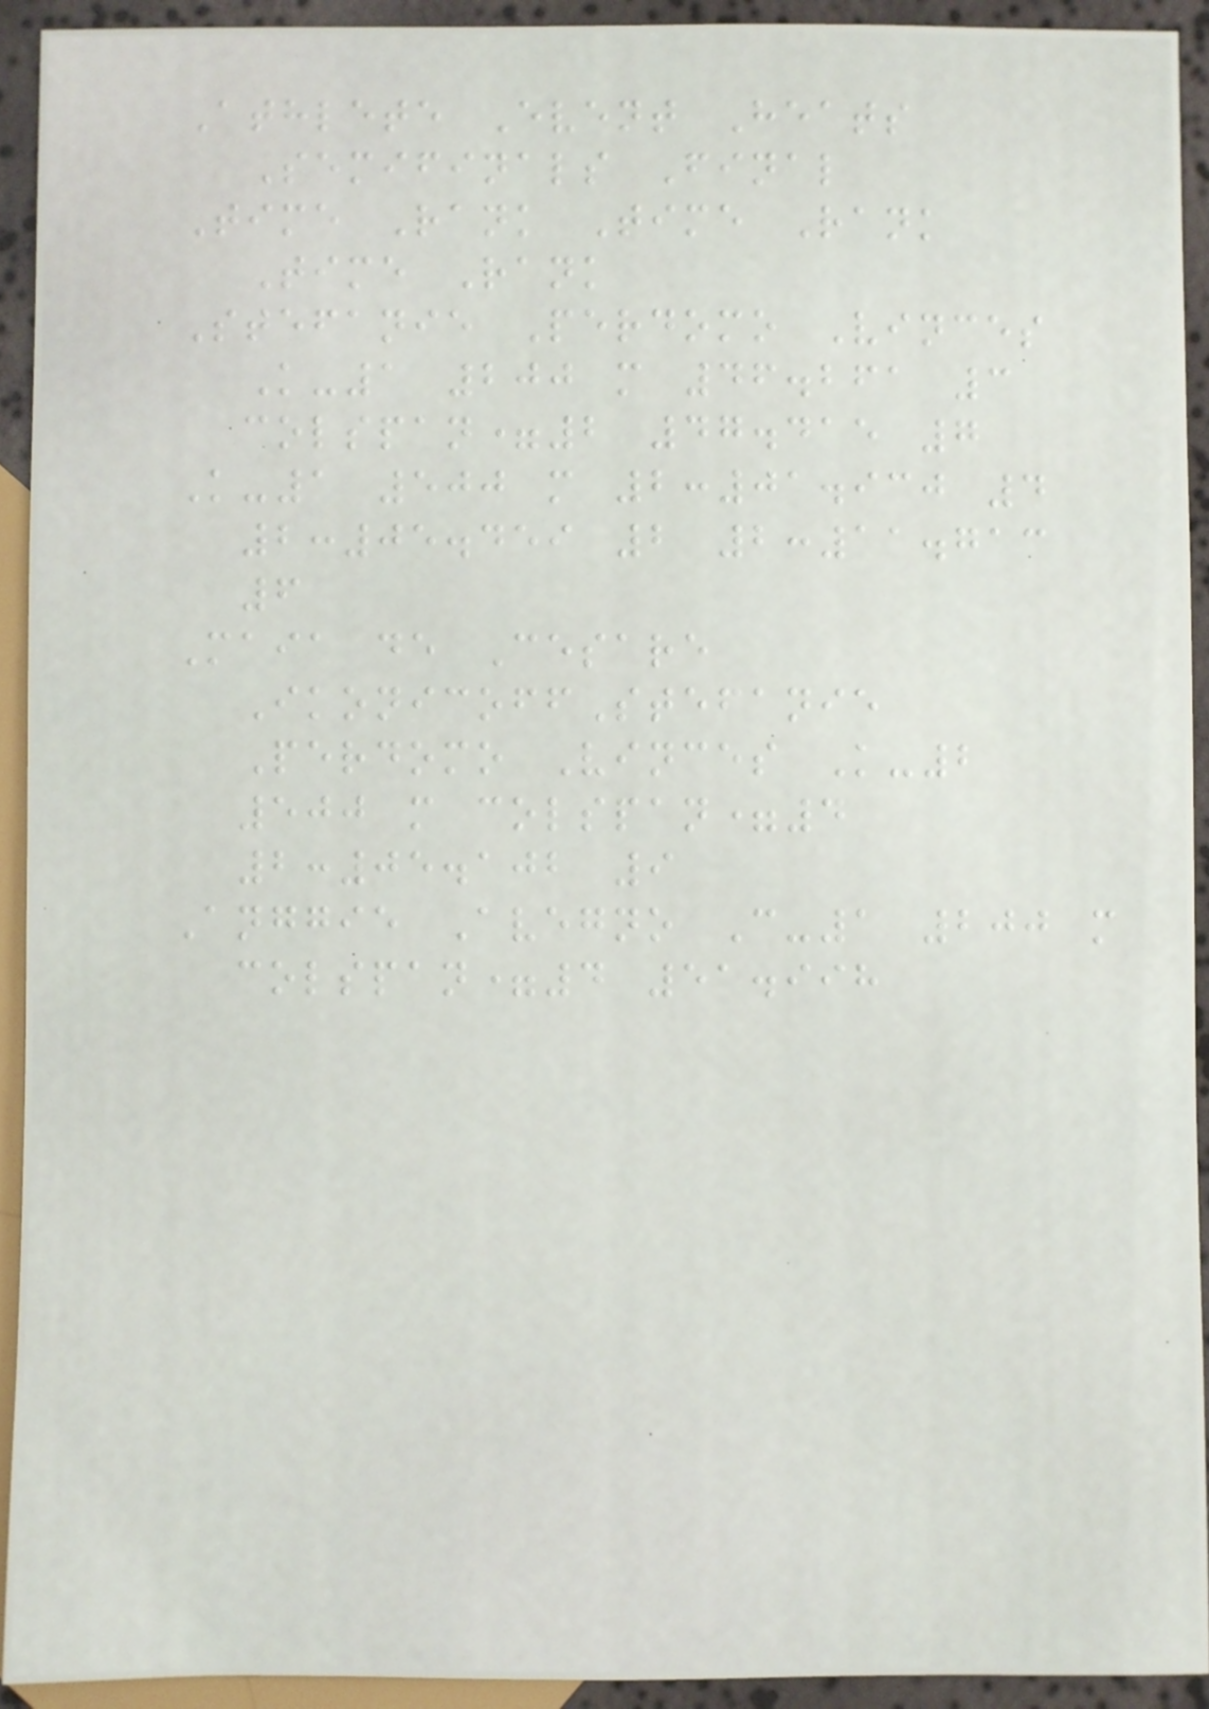Athlete Event Heats
Semifinals Final
Time Rank Time Rank
Time Rank
Stefanie Perdomo Vinces
K-1 200 m 46.261 3
colspan=2 47.415 7
K-1 500 m 2:01.930 4
2:05.459 2 2:11.713
6
Maia de Cesare
IkonicoffStefanie
Perdomo Vinces K-2
500 m colspan=4
2:05.102 9
Anggie Avegno C-1 200 m
colspan=4 51.998
